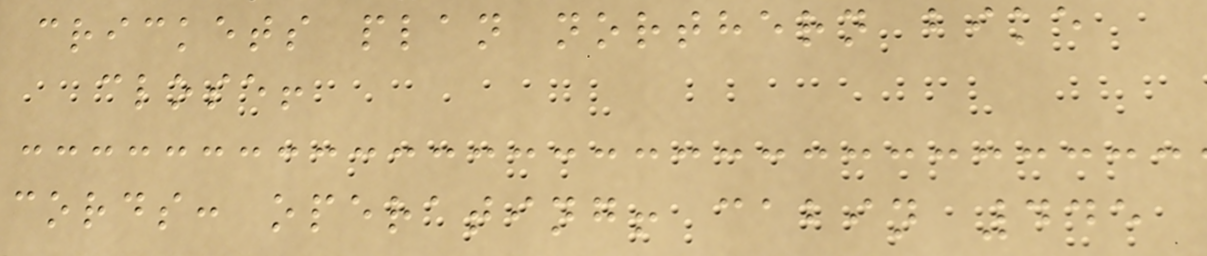crickets plan northern bike
close!
cords: operating! cabin 445
